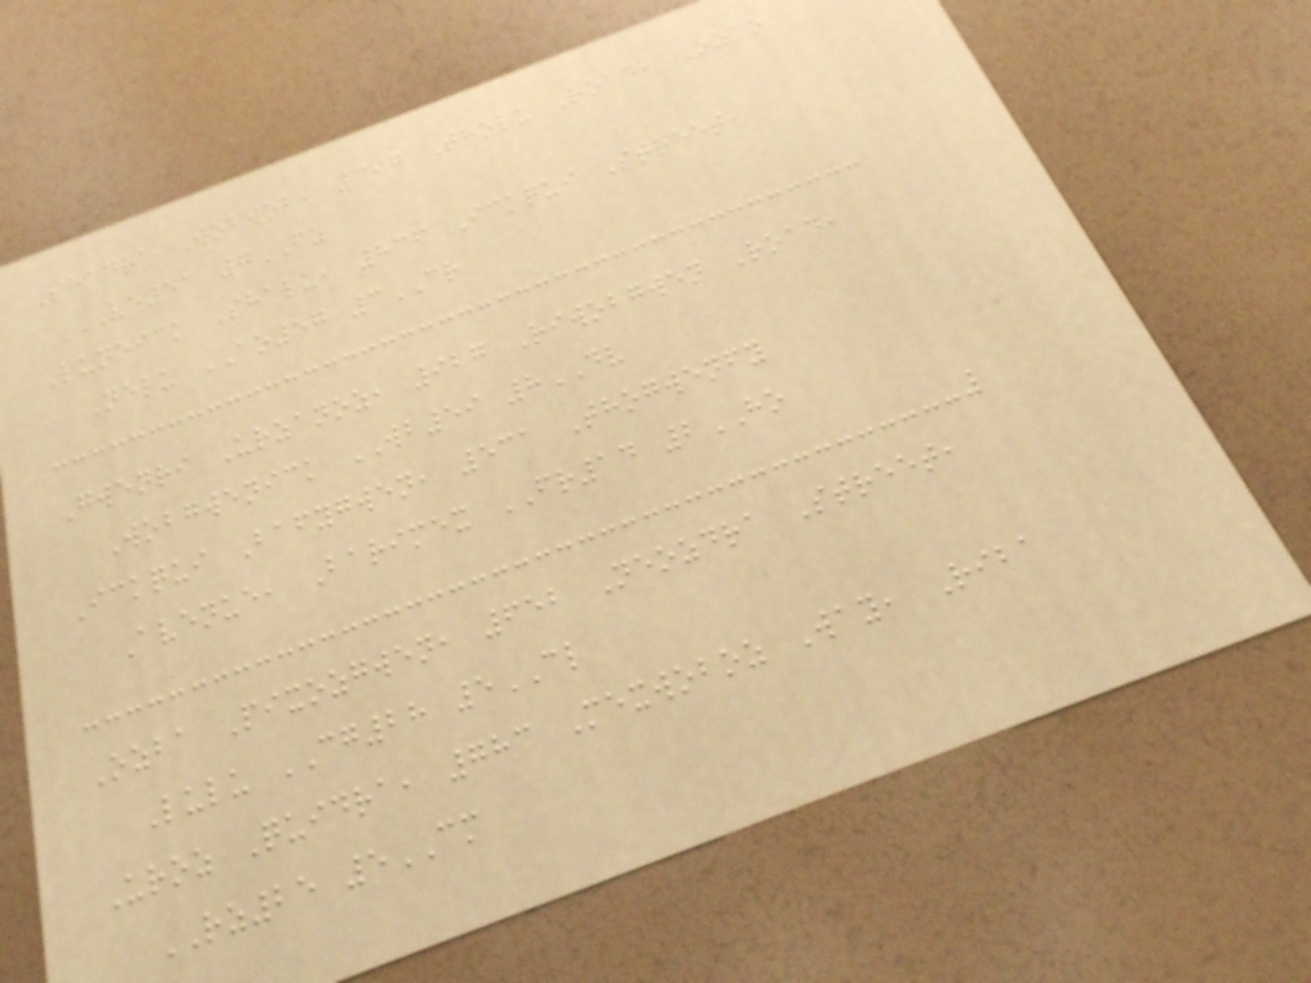Shadra Wobwob, 397 Tholu Road, Ozko
VE51 7FZ
Luneick Shalu, 836 Ickqui Street,
Nelu AO57 3CR
Gwenri Urzanoz, 927 Riwobgwen Road,
Wobgwenick WB59 8DV
Ickqui Bafygwen, 531 Thogwenfy
Avenue, Barimex FR14 2HO
Ozba Pixozgwen, 652 Neozdra Street,
Lulu CG28 5CL
Uroz Quidra, 783 Mexwoboz Way, Riba
RZ25 5CM
